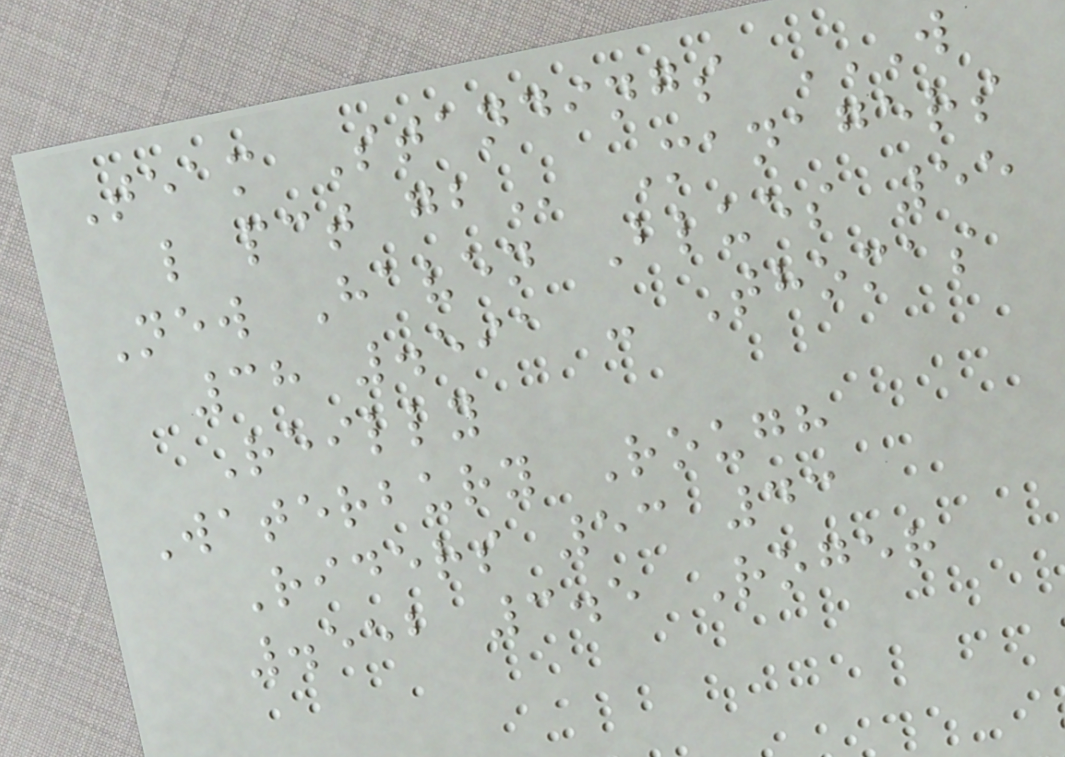Team Standings W
L PCT GB Managers
New Haven Blues 55
38 .591 - Thomas
Reilly
Waterbury Rough
Riders 53 43
.552 3.5 Roger
